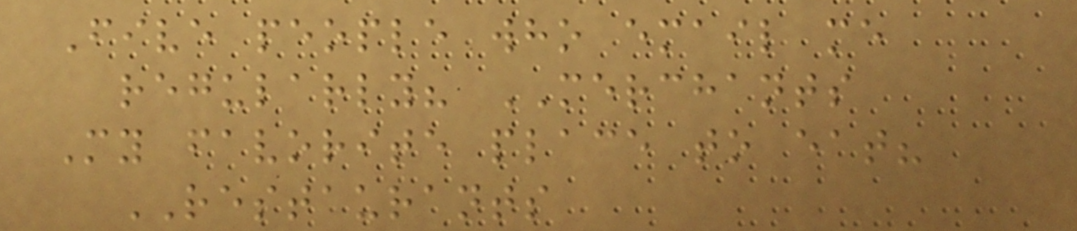Five people who email me
regularly? MERCHANTS
My favorite place to eat?
RESTAURANTS
